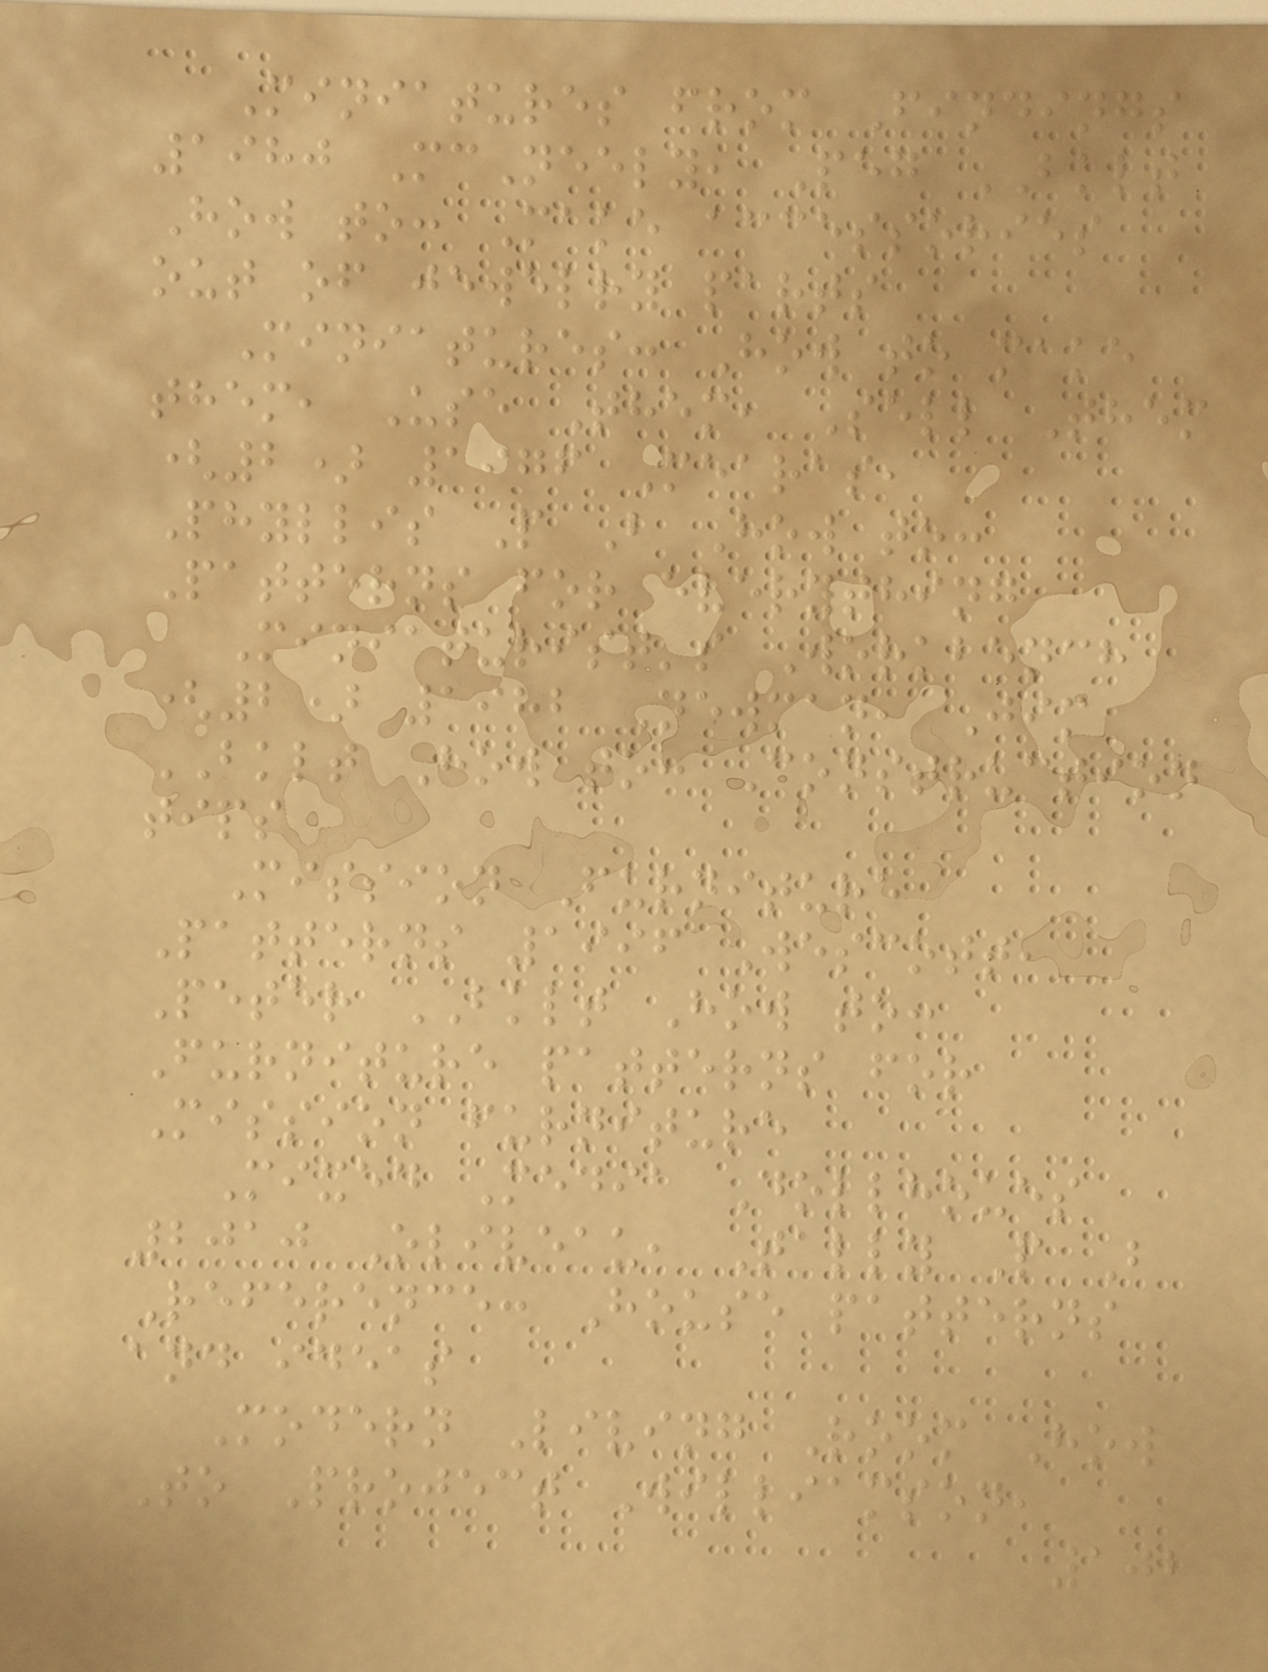Miniatures from Findings
1980 McNeely, Peg BKLT
How to: Make accessories
out of jewelry parts
Miniatures: How to make
them, Use Them, Sell Them
(2) 1976 Mearas,
Phyllis P B How to:
Patterns for everything
Miniaturist's Workbench
(2) 1982 Newman, Jim
BKLT How to: Construction
tips
Mission Furniture
Patterns 1996 Wescott,
Peter BKLT How to:
Furniture patterns for
Mission furniture
Mixed Media Dollhoues
2010 Oliveau, Tally P B
Reference: House patterns
and ideas
Modern Living Room How
To Project Williamson,
102
